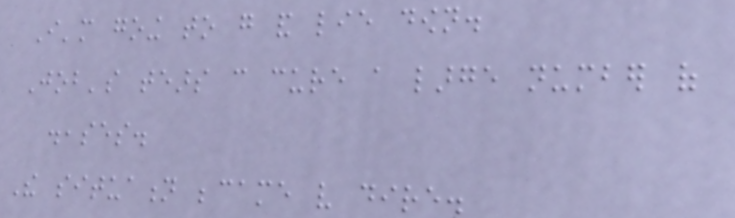I'm going to go and lie down.
Job's tears can cure a large number of
diseases.
The situation became very dire.
